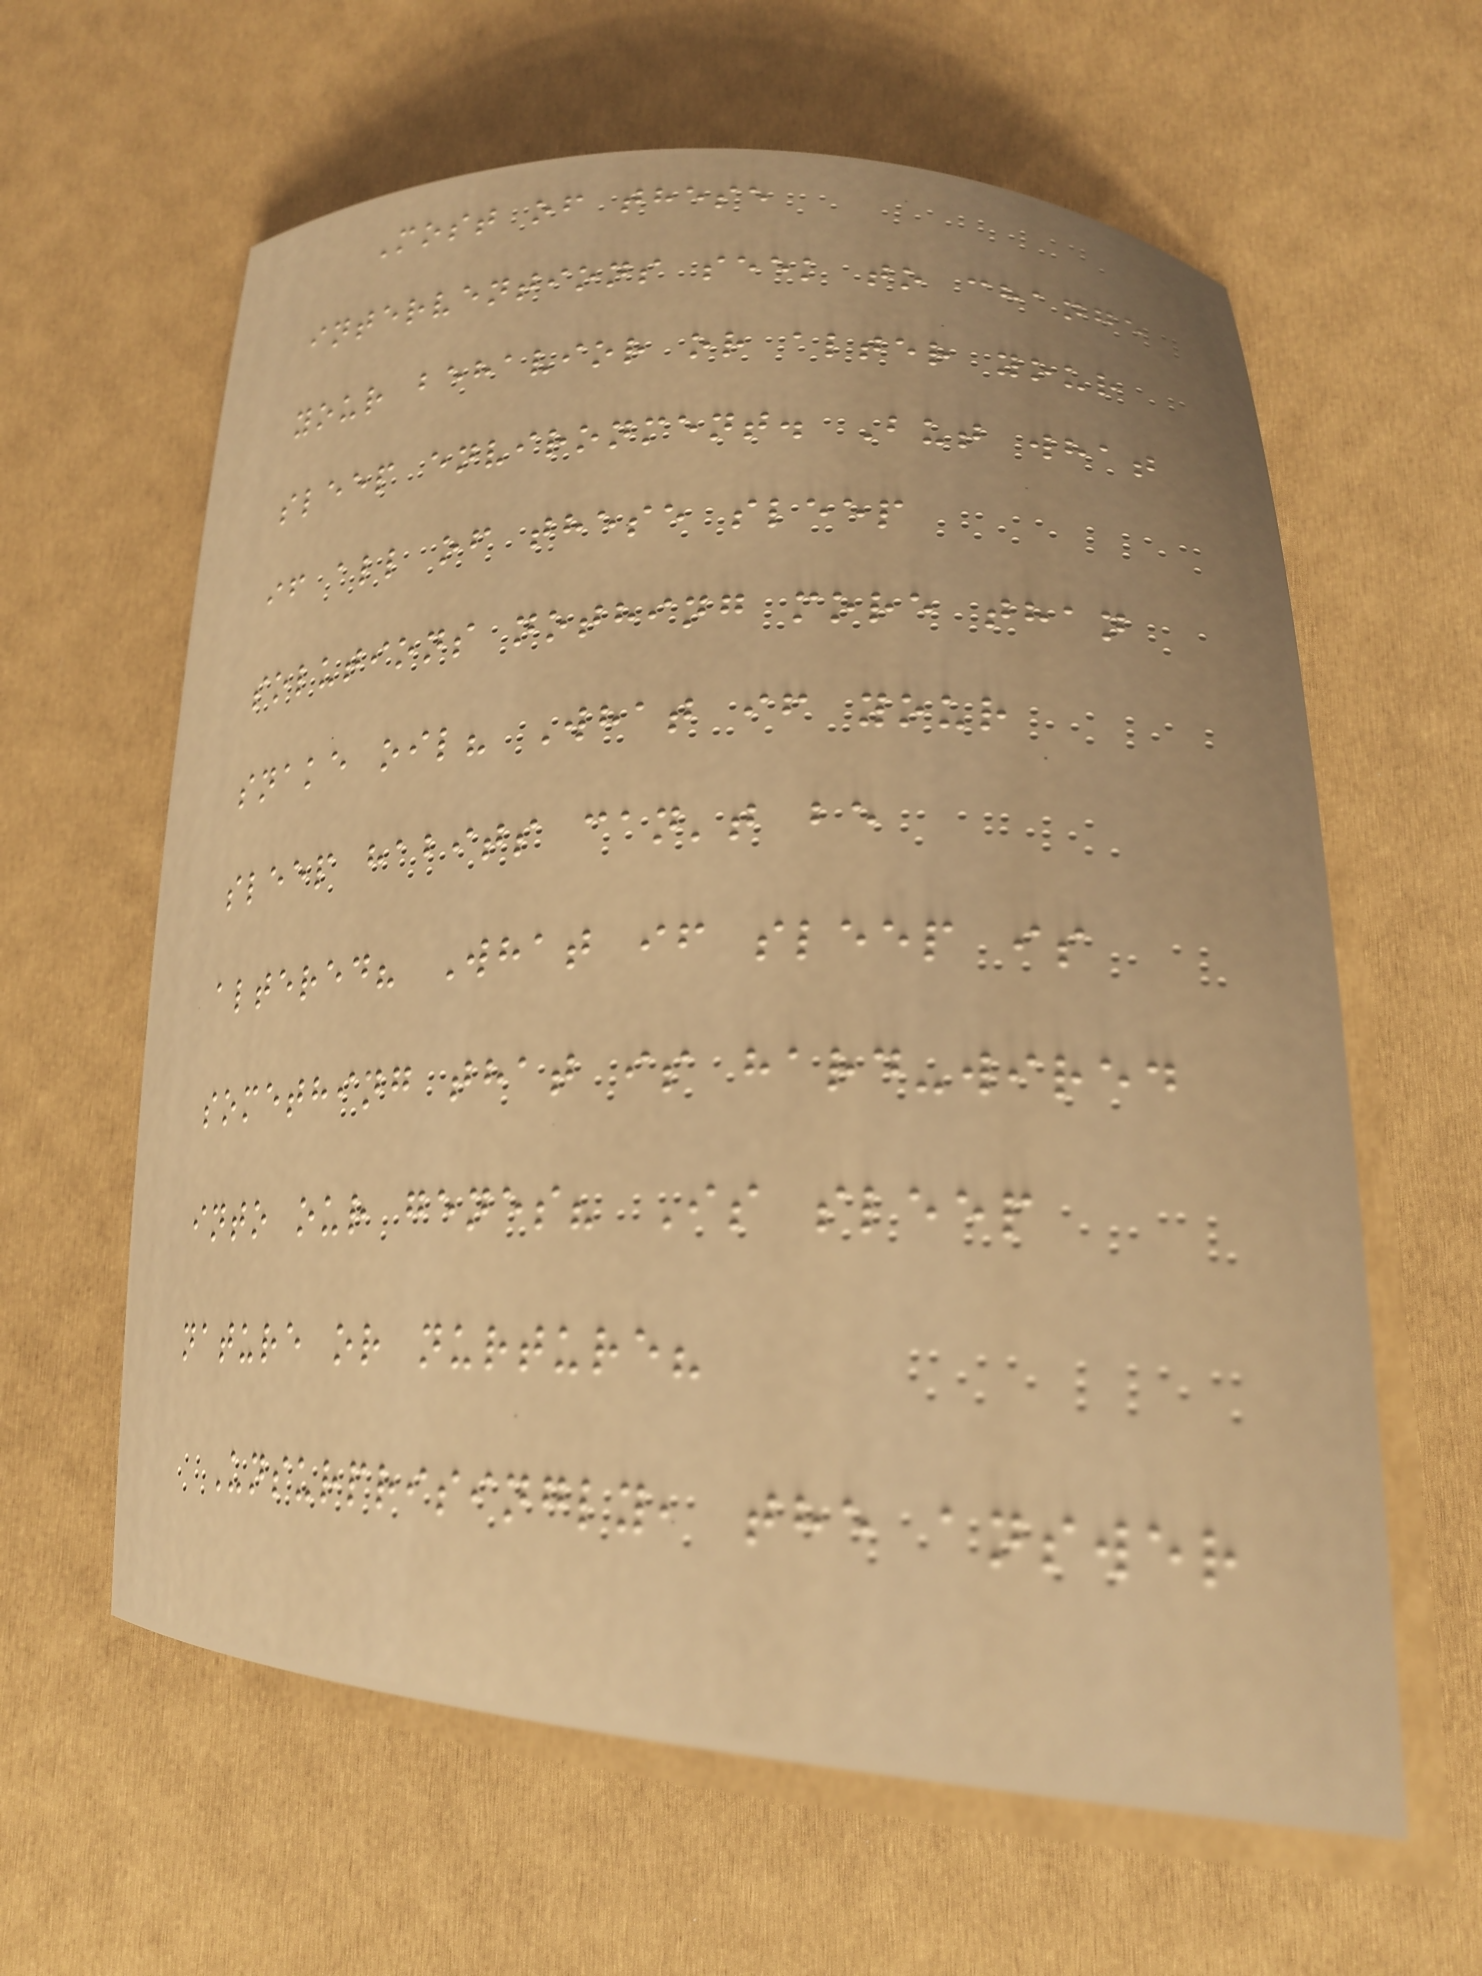Most of these
interventions seek to change
your behavior or alter your
sleep environment. But what
if all of these sleep
solutions nothing more than
snake oil? What if your
sleep habits can't be
altered? What if sleep is
something that is hard-wired
into our genes? Is sleep
nature or nurture?
Unsurprisingly, the answer
